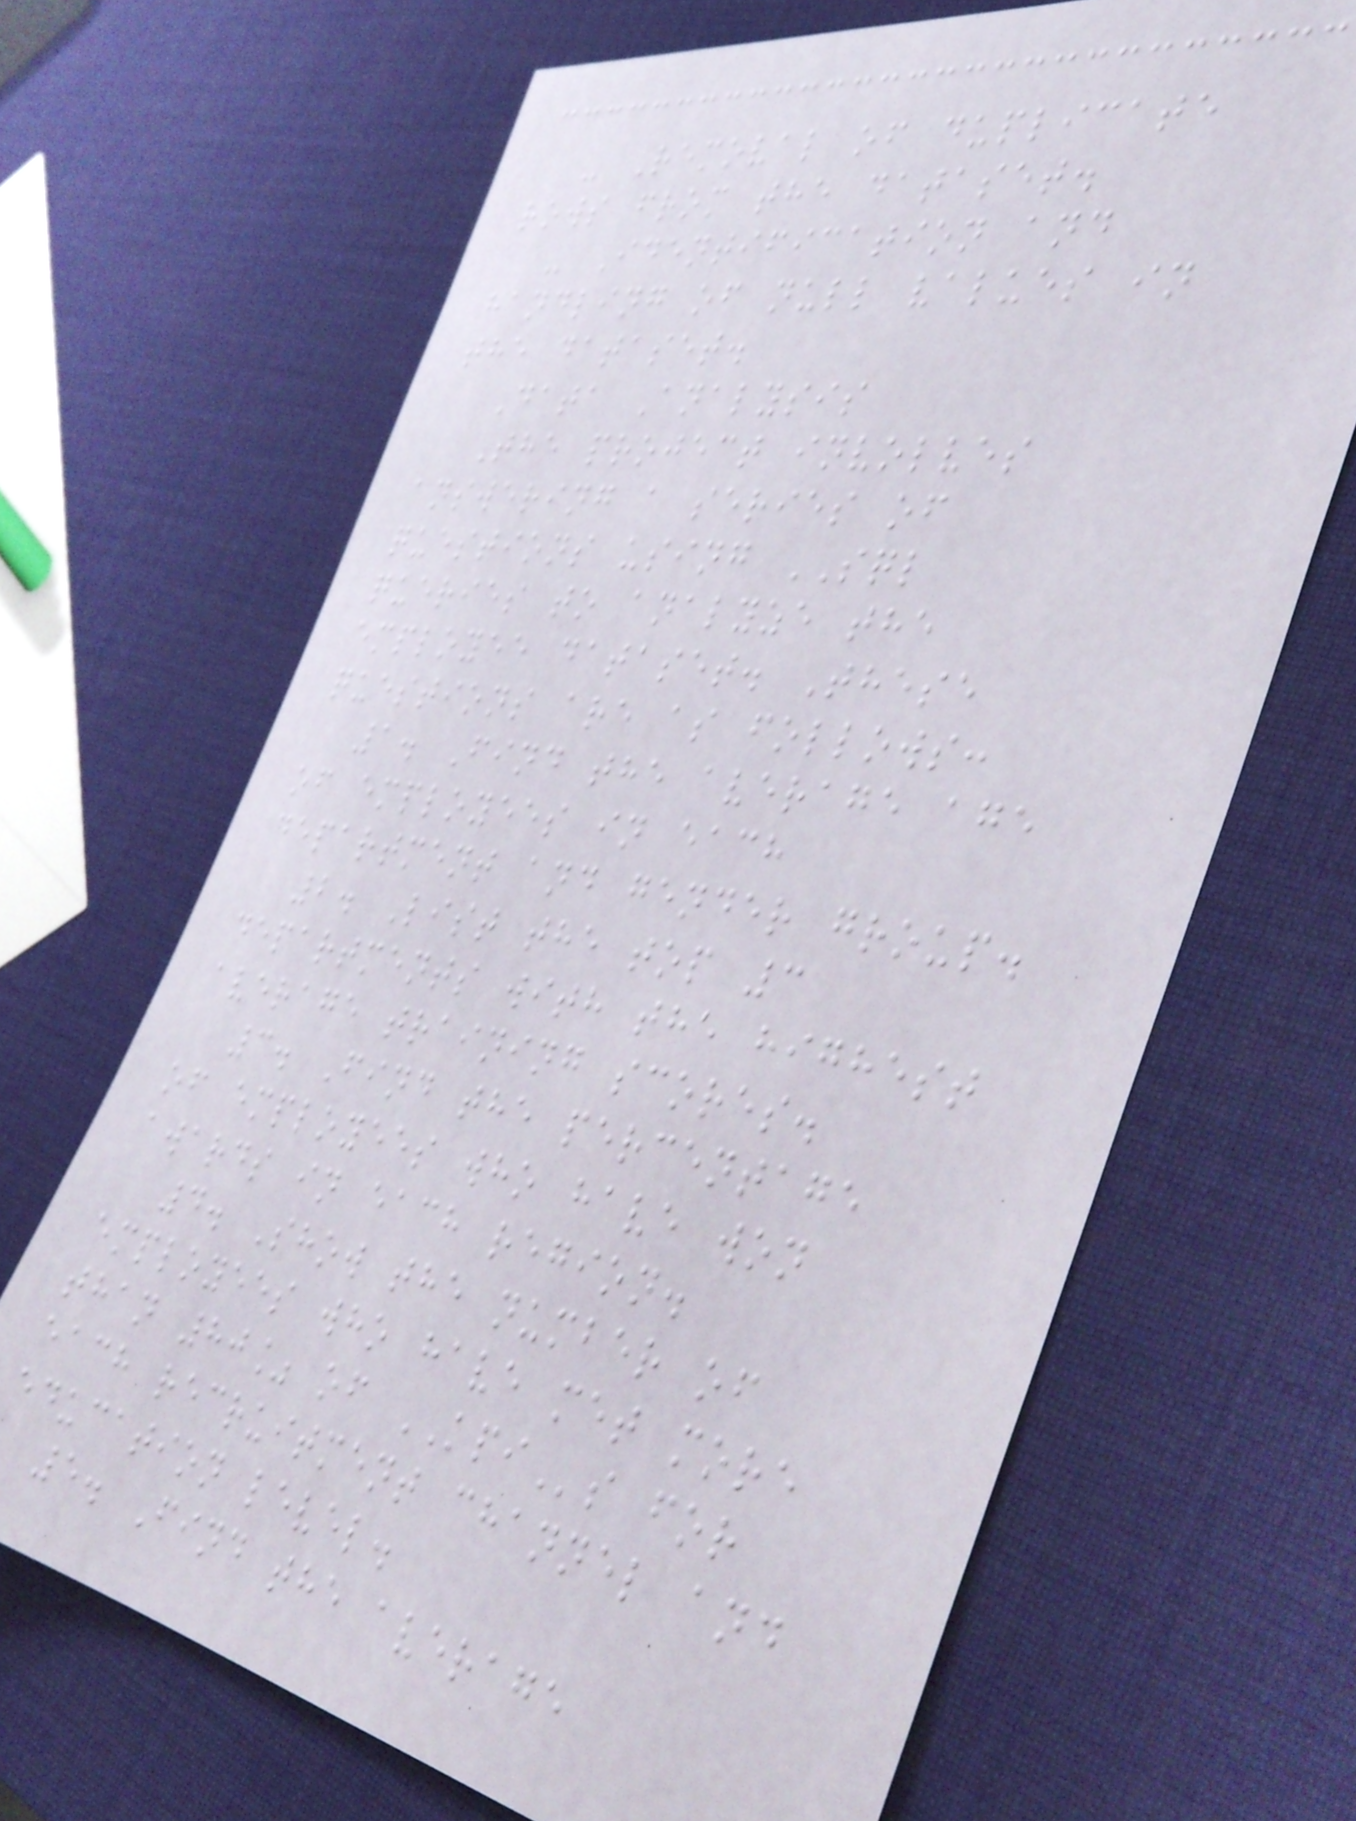- Removal of duplicate
rows from the dataset.
- Identification and
handling of null values in
the dataset.
Data Analysis
The project involves
answering a series of
questions using SQL
queries to analyze the
employee dataset. These
questions are as follows:
1. Find the average age
of employees in each
department and gender group.
2. List the top 3
departments with the highest
average training scores.
3. Find the percentage
of employees who have won
awards in each region.
4. Show the number of
employees who have met more
than 80% of KPIs for
each recruitment channel and
education level.
5. Find the average
